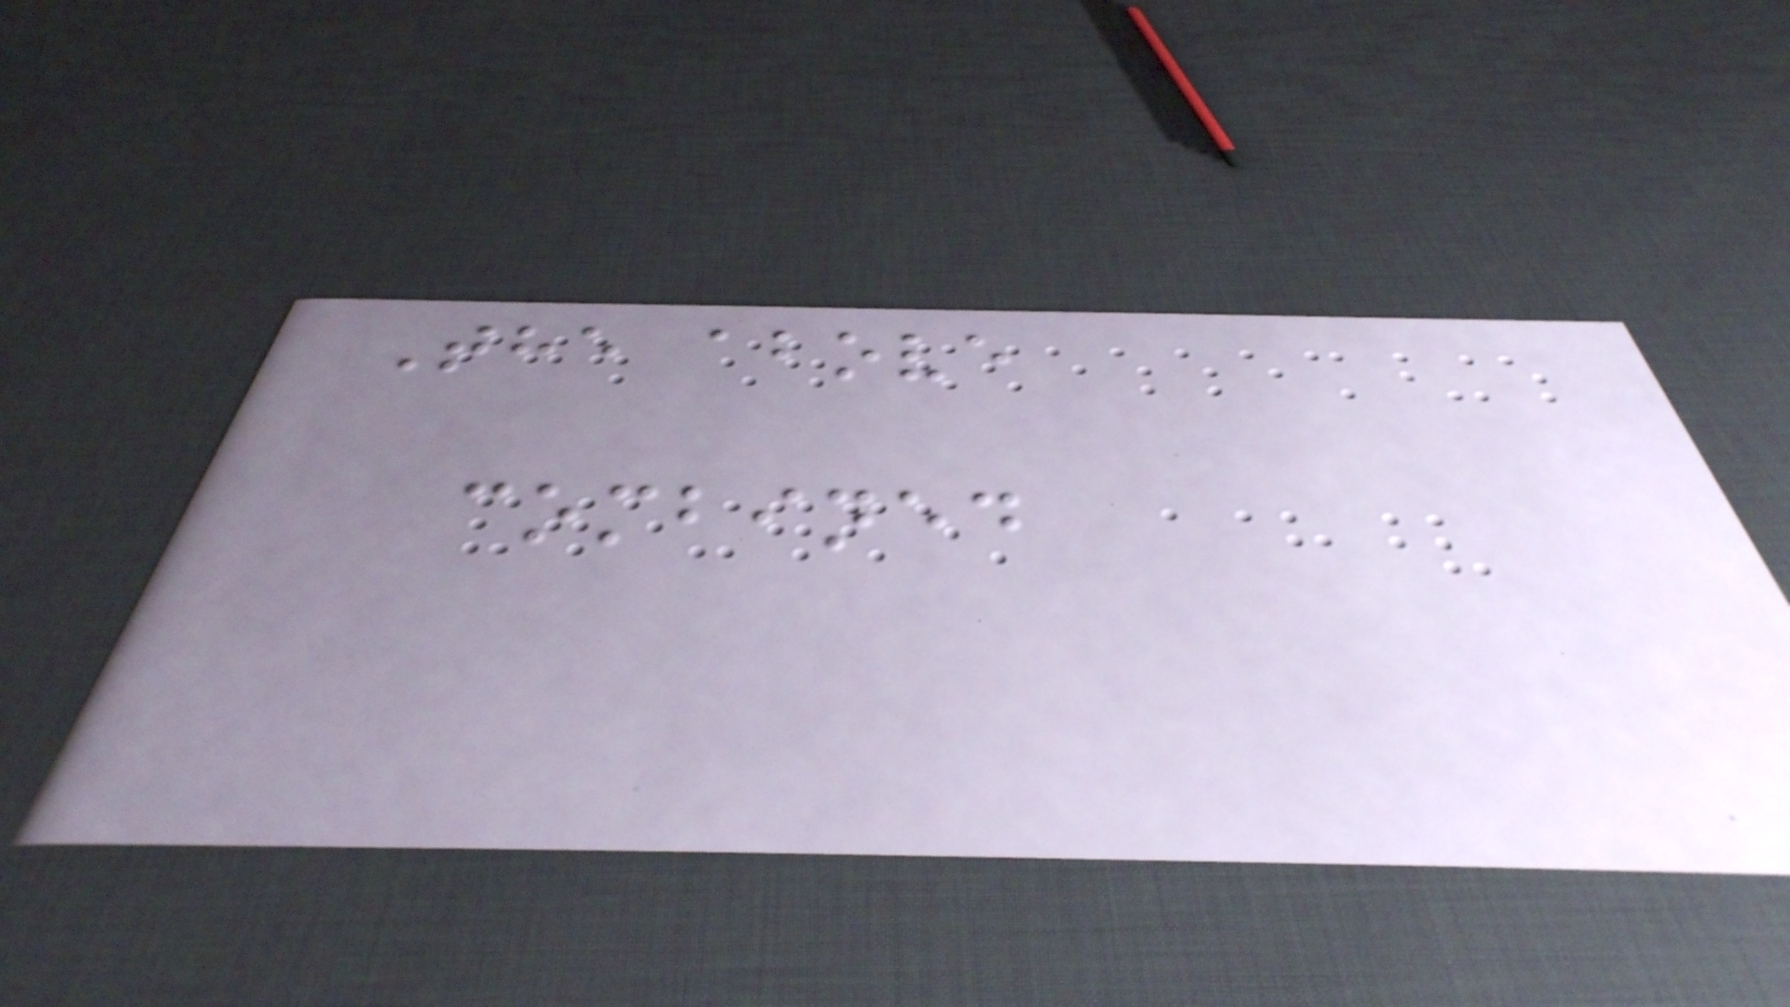The above
combined
